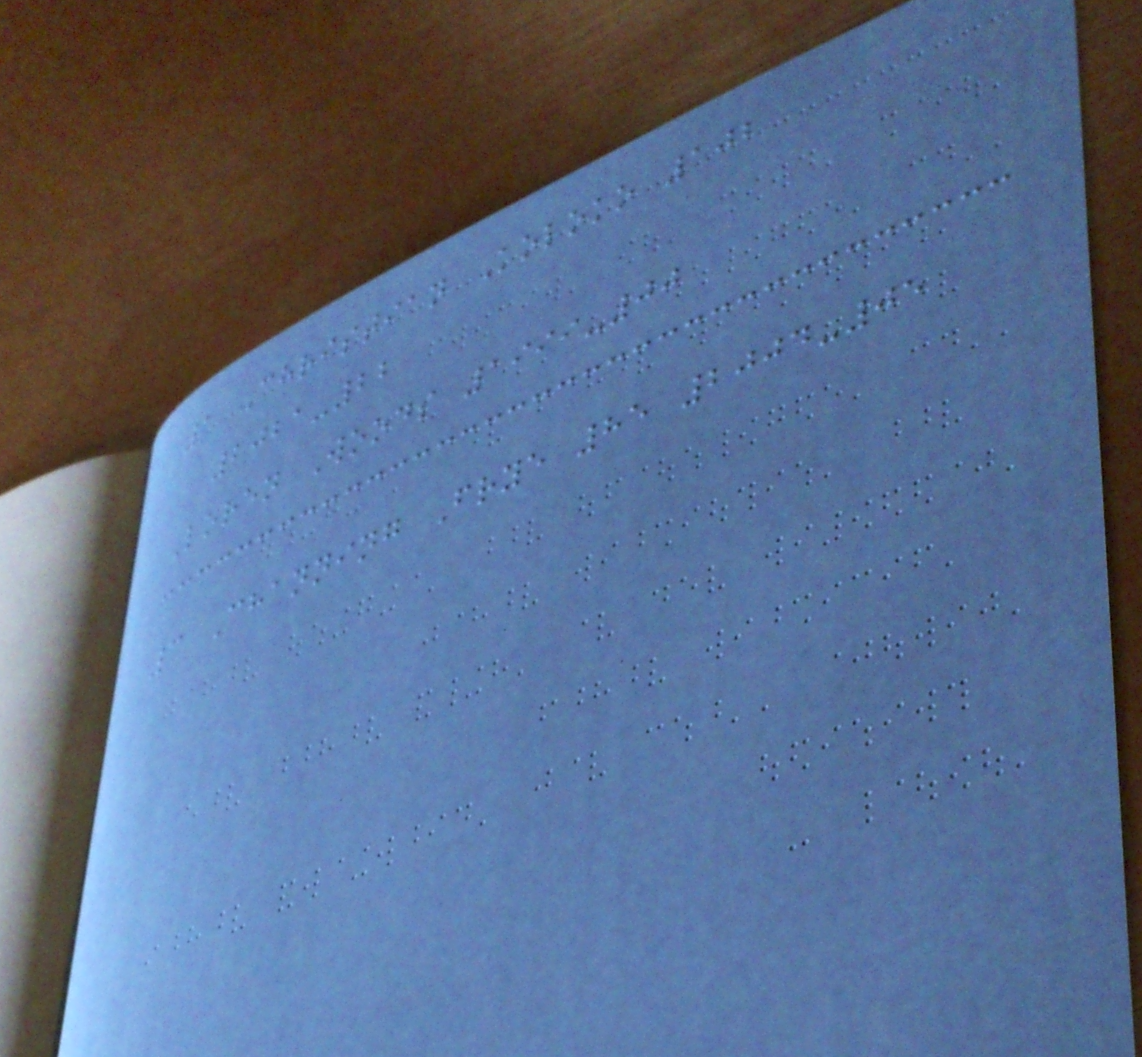1 Christian Koloko 102
2021-22
Loren Woods 1999-00
3 Channing Frye 85 2004-05
